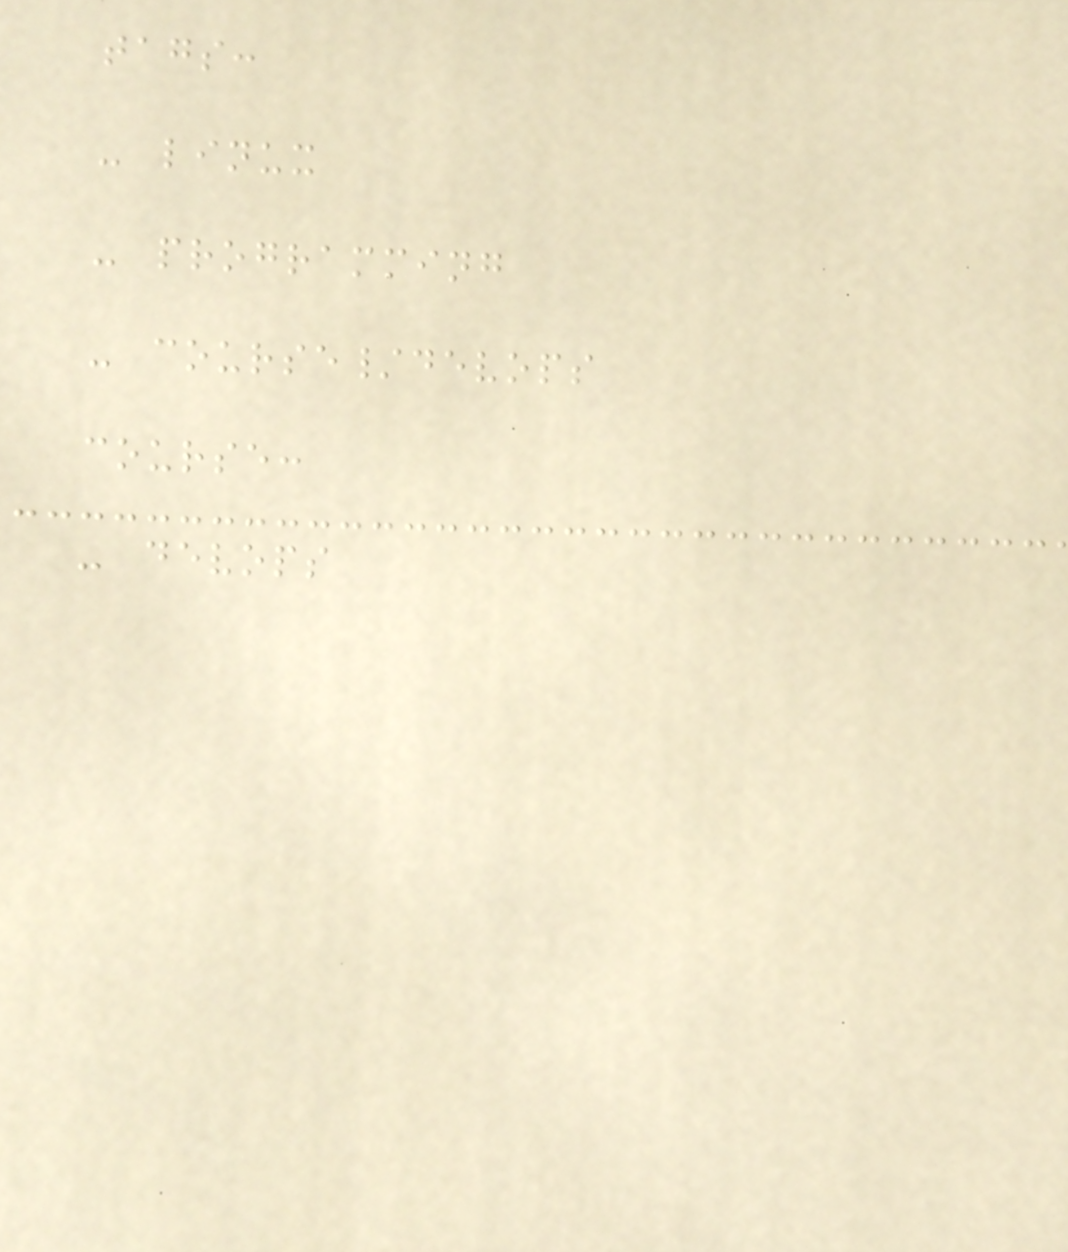tags:
- linux
- programming
- course/devops
course:
- devops
